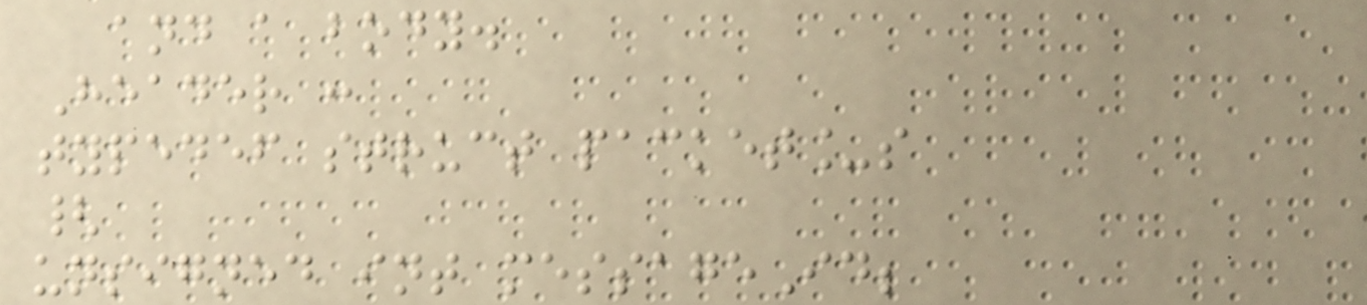and a body.
Header :
typedef struct packet_s
{
unsigned int messageId;
